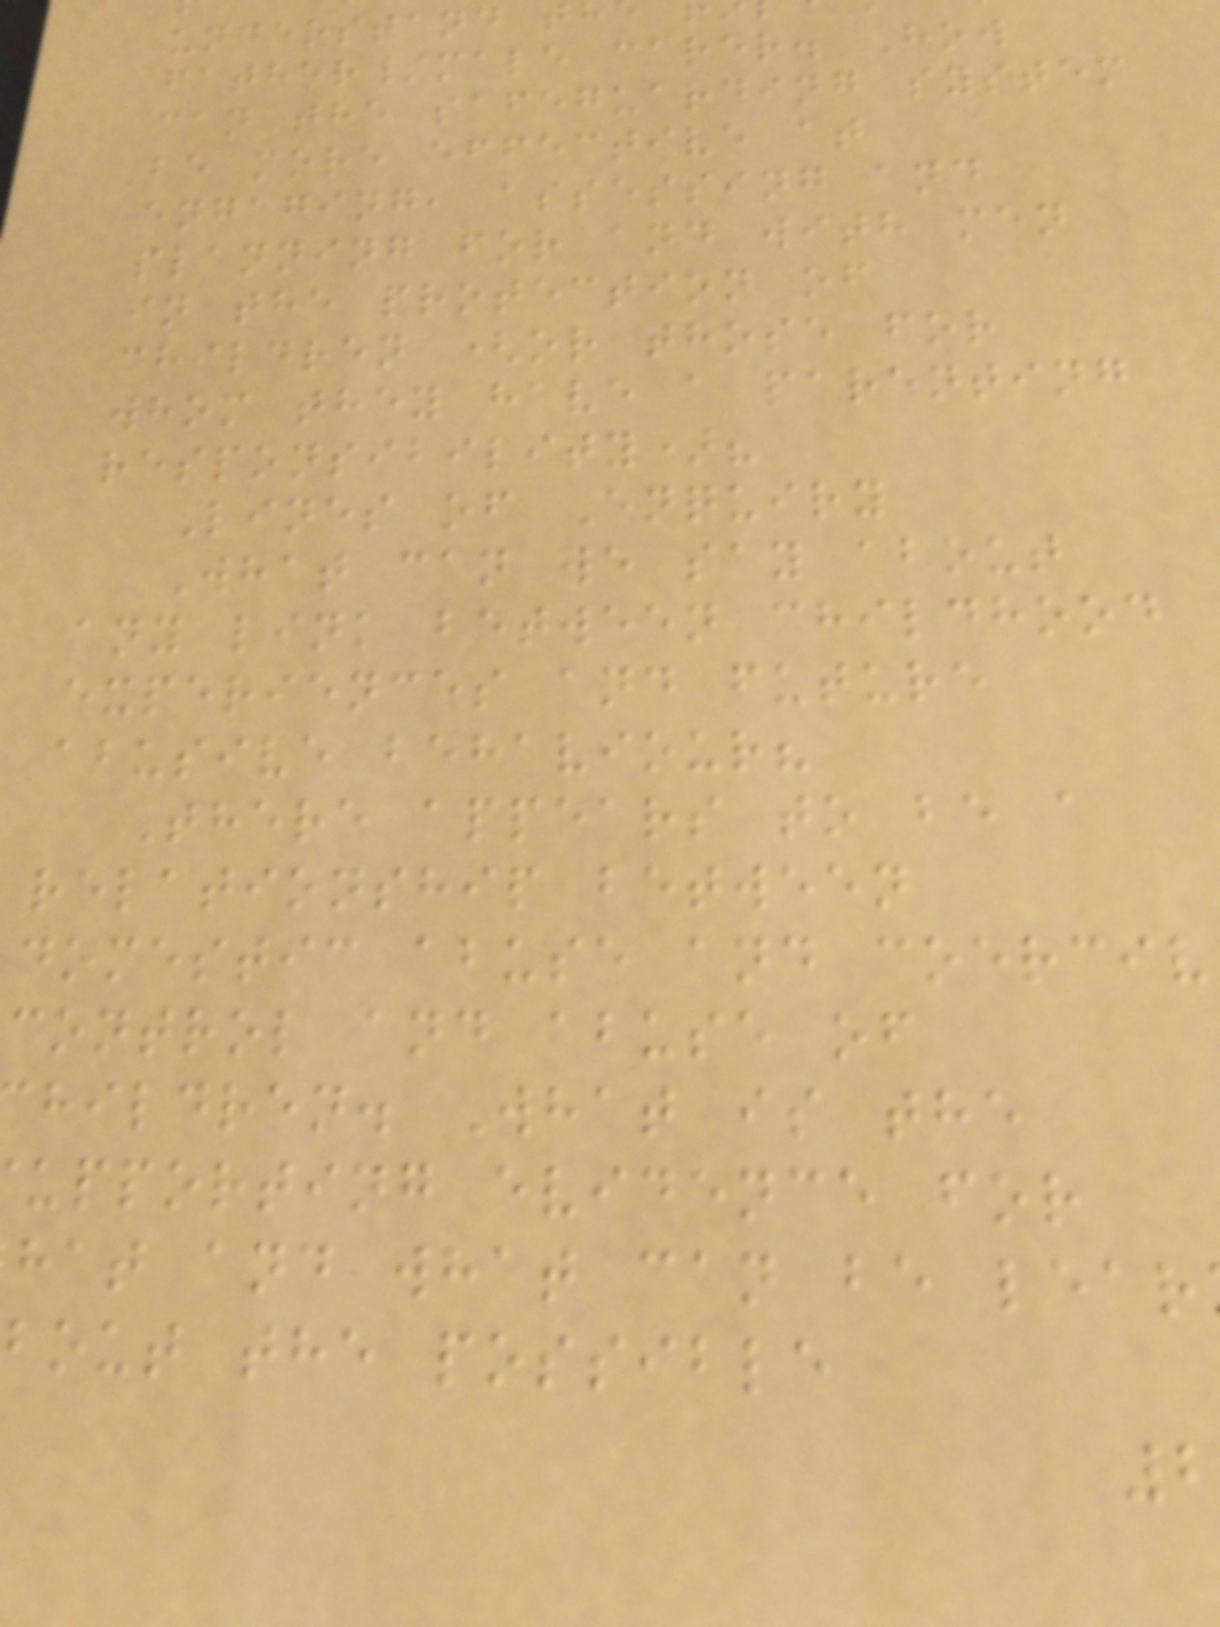understand t
father/male carer. How
can the safeguarding system
be more effective at
engaging, assessing and
planning for and with men
in the protection of
children (or those for
whom they have a parenting
responsibility)?
Lines of Enquiry
What can we say about
any link between childhood
experiences and future
abusive behaviour?
There appears to be a
relationship between
domestic abuse and coerciv
control and abuse of
hildren. What is the
upporting evidence for
hat and what can be lear
bout the possible
